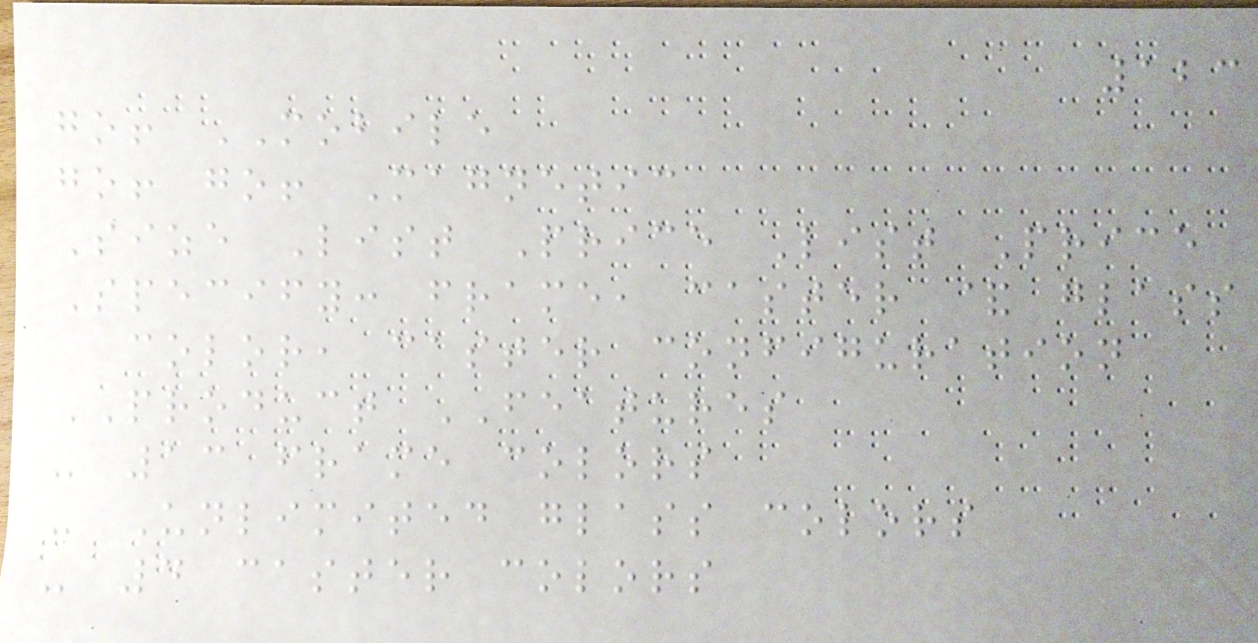123
go! MOBILE
go! go! Magnetic
Size List Price List Price
Specify: frame, caster & glass
color, caster configuration
PRODUCT FEATURES
- 13 frame colors
- Unlimited glass colors
- 4 caster colors
